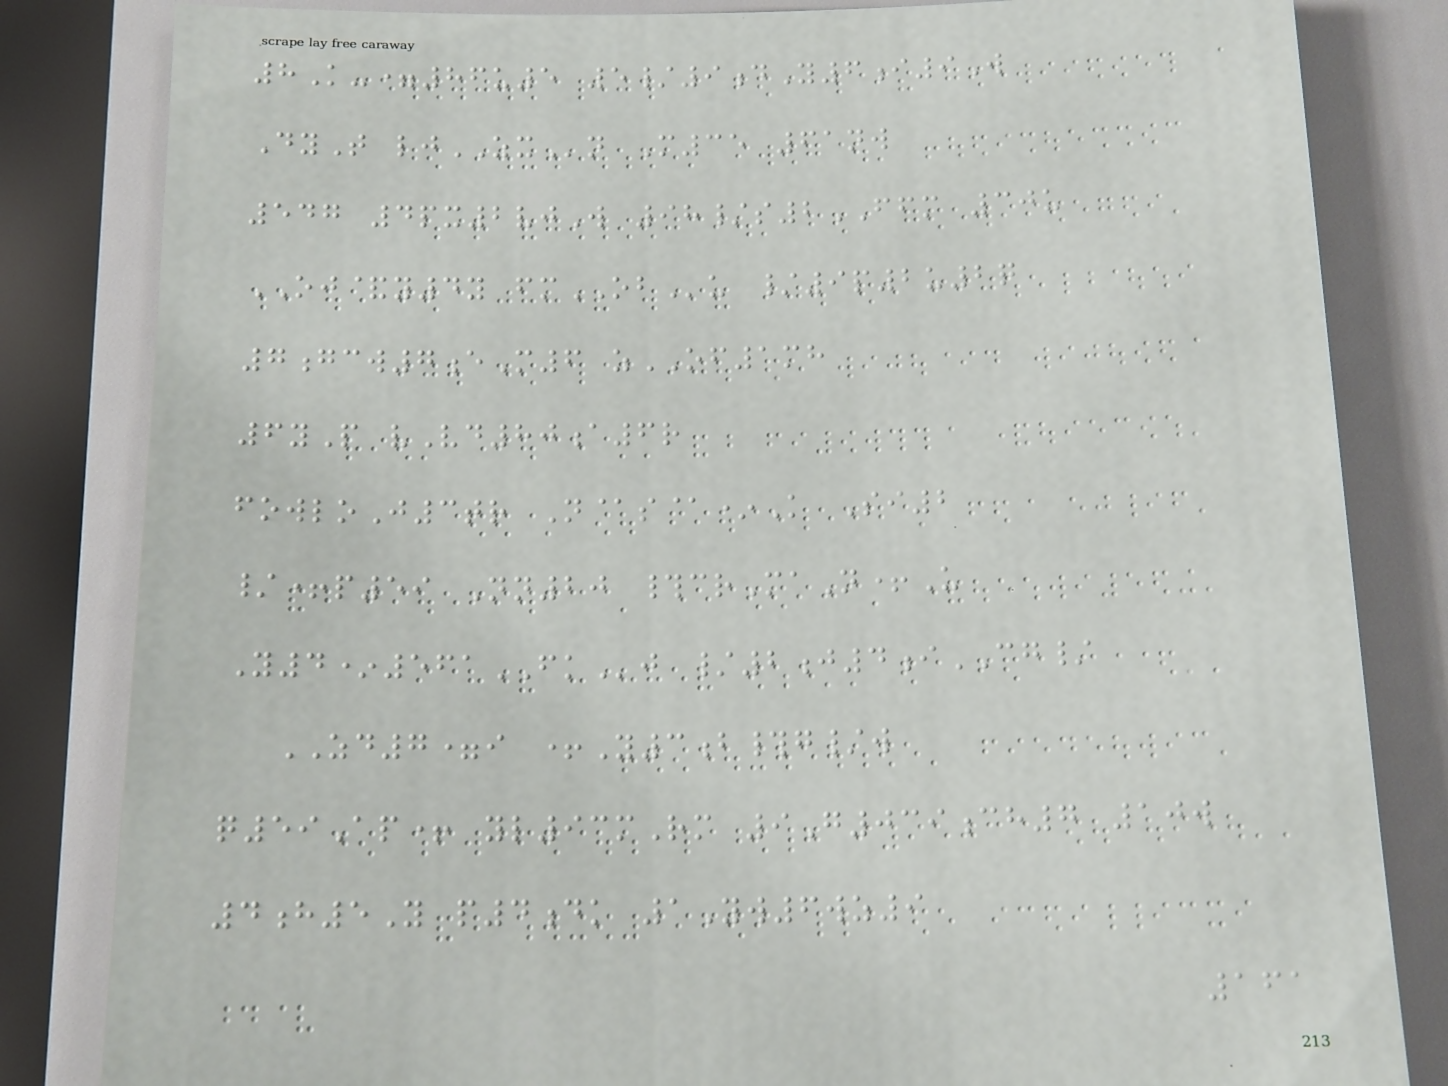8K-=86u5 5/9dY6i9W
DyT ljZXn M35 61nw
547 4px2vjW 98/s2FFM 30u
OJ&y4y fmOBu /9p2u2q
7gcw7eM6 zOF1mh
6yP vVd80a6r
fowloJ3tr N@s@*K Si2
/+p59 Nn20 #crMaN+U
Y4*561FKj /2j4iCG/
ZD7=i +Y3b#g/w
q59Ap+ yl93mRm 9G039ch7 10w
4h5Y p4dk 1Yw6wz9
161
